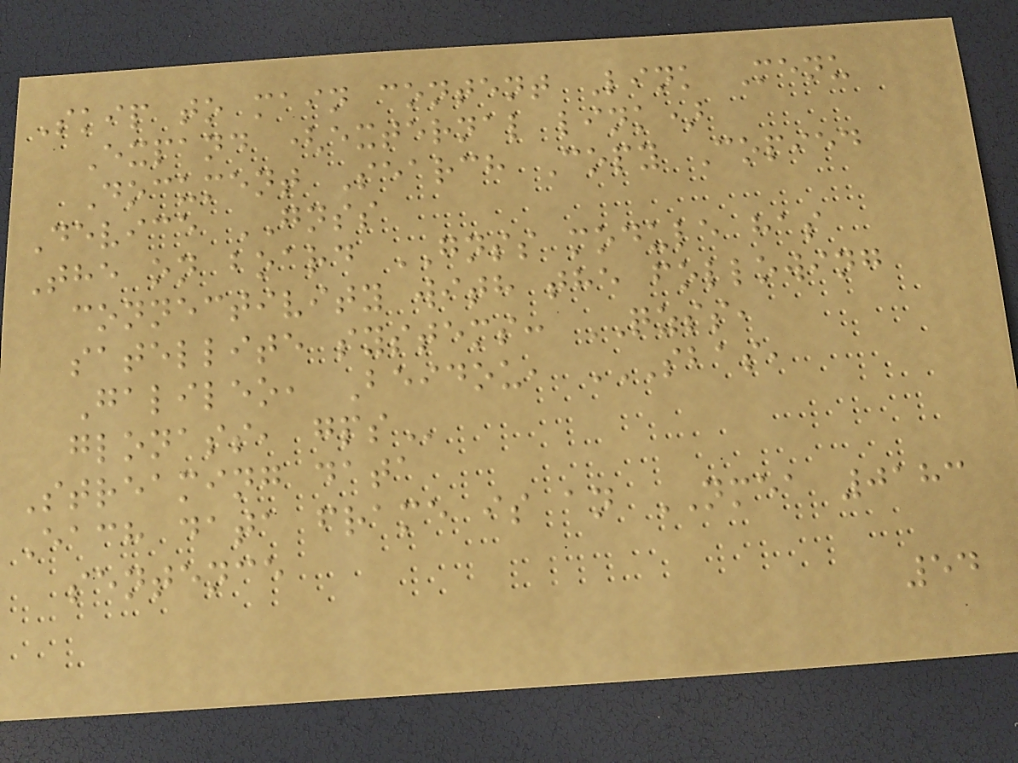Skip to main content Link Menu
Expand (external link)
Document Search Copy Copied
Device GNSS
The on board GNSS module has
connectivity with the following
satellite systems: QZSS,
Galileo, Beidou, SBAS,
GLONASS, GPS
Streaming data
Each data frame is an NMEA 0183
sentence
54
